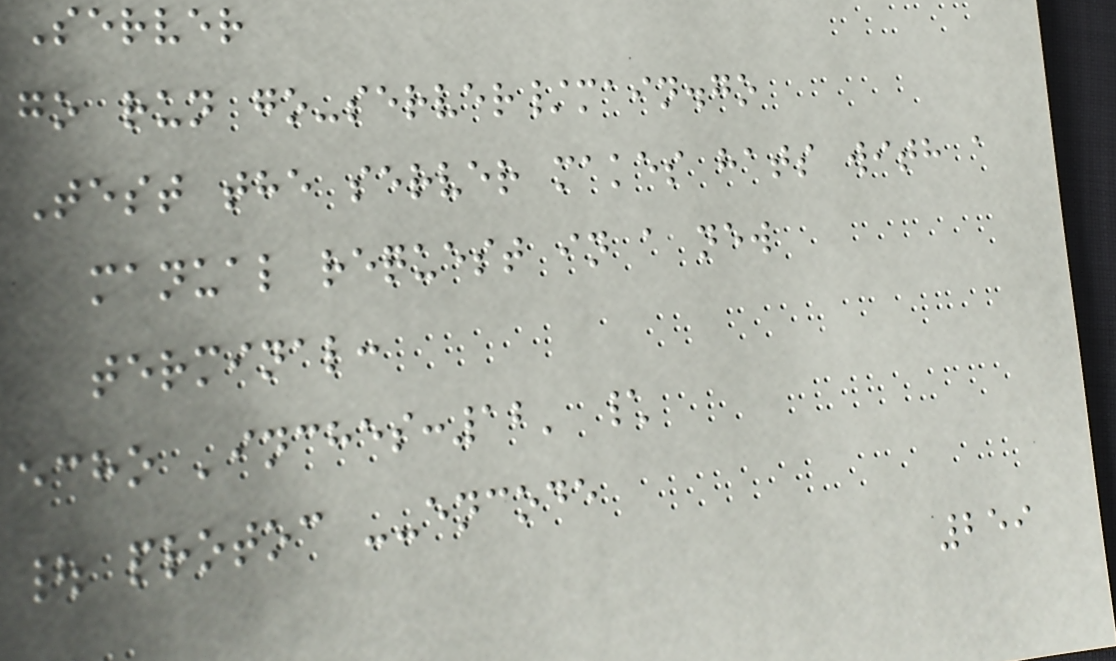Server
go run go-server/main.go
Test the server makes hats with a
manual request in a new
terminal:
echo 'inches:12' \
| protoc --encode
259
